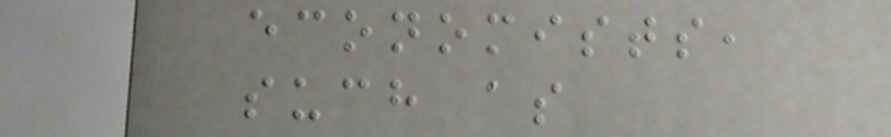economists,
such as
